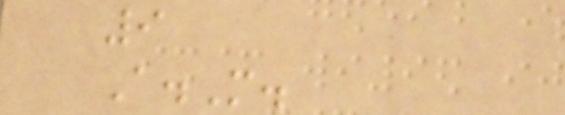9
A.M.
